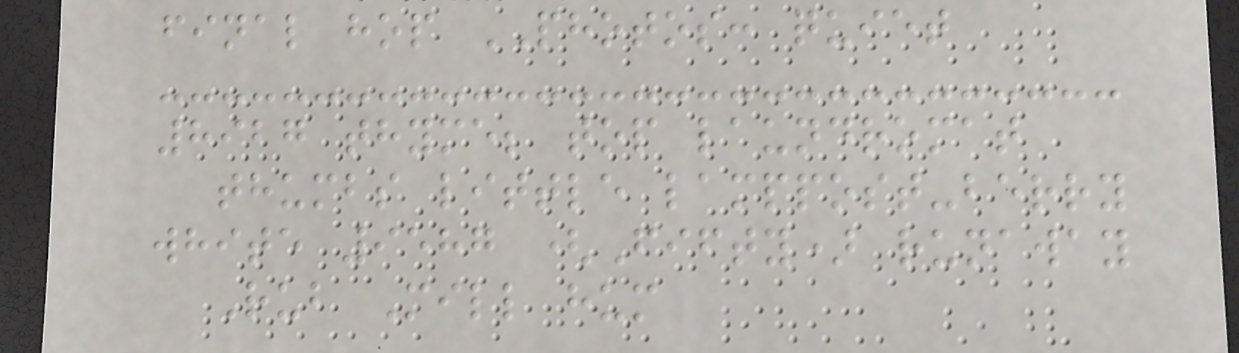final hop PHOTOS: quiet
8927 thyme; top laundromat
thumbs little lamppost-berry
white 9587 (Fifty) runaway
Rub Mill hum
